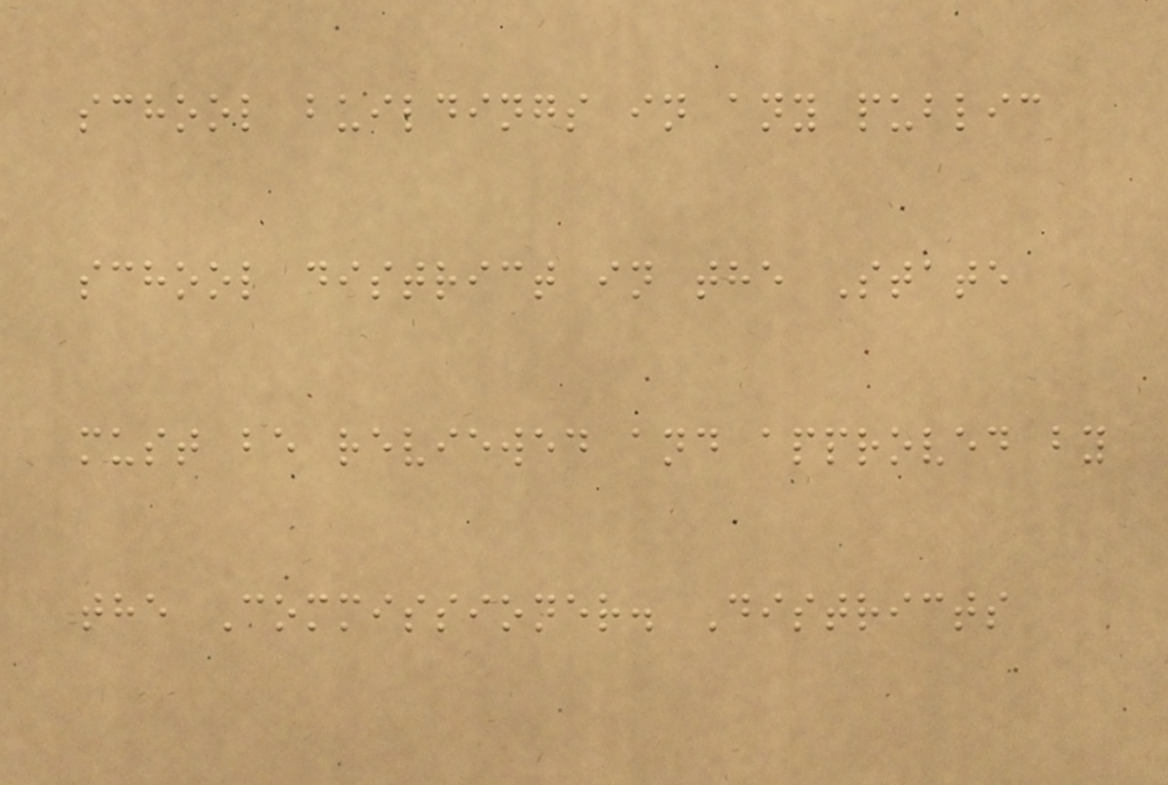school buildings in any public
school district in the State
must be reviewed and approved by
the Commissioner. Districts
